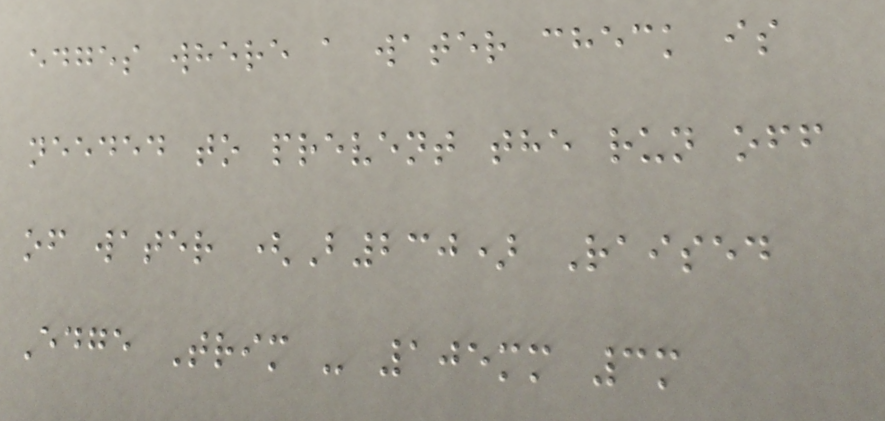edges where a water check is
needed to prevent the run off
of water (B230) Raised
Edge Trim - 105mm 3m
